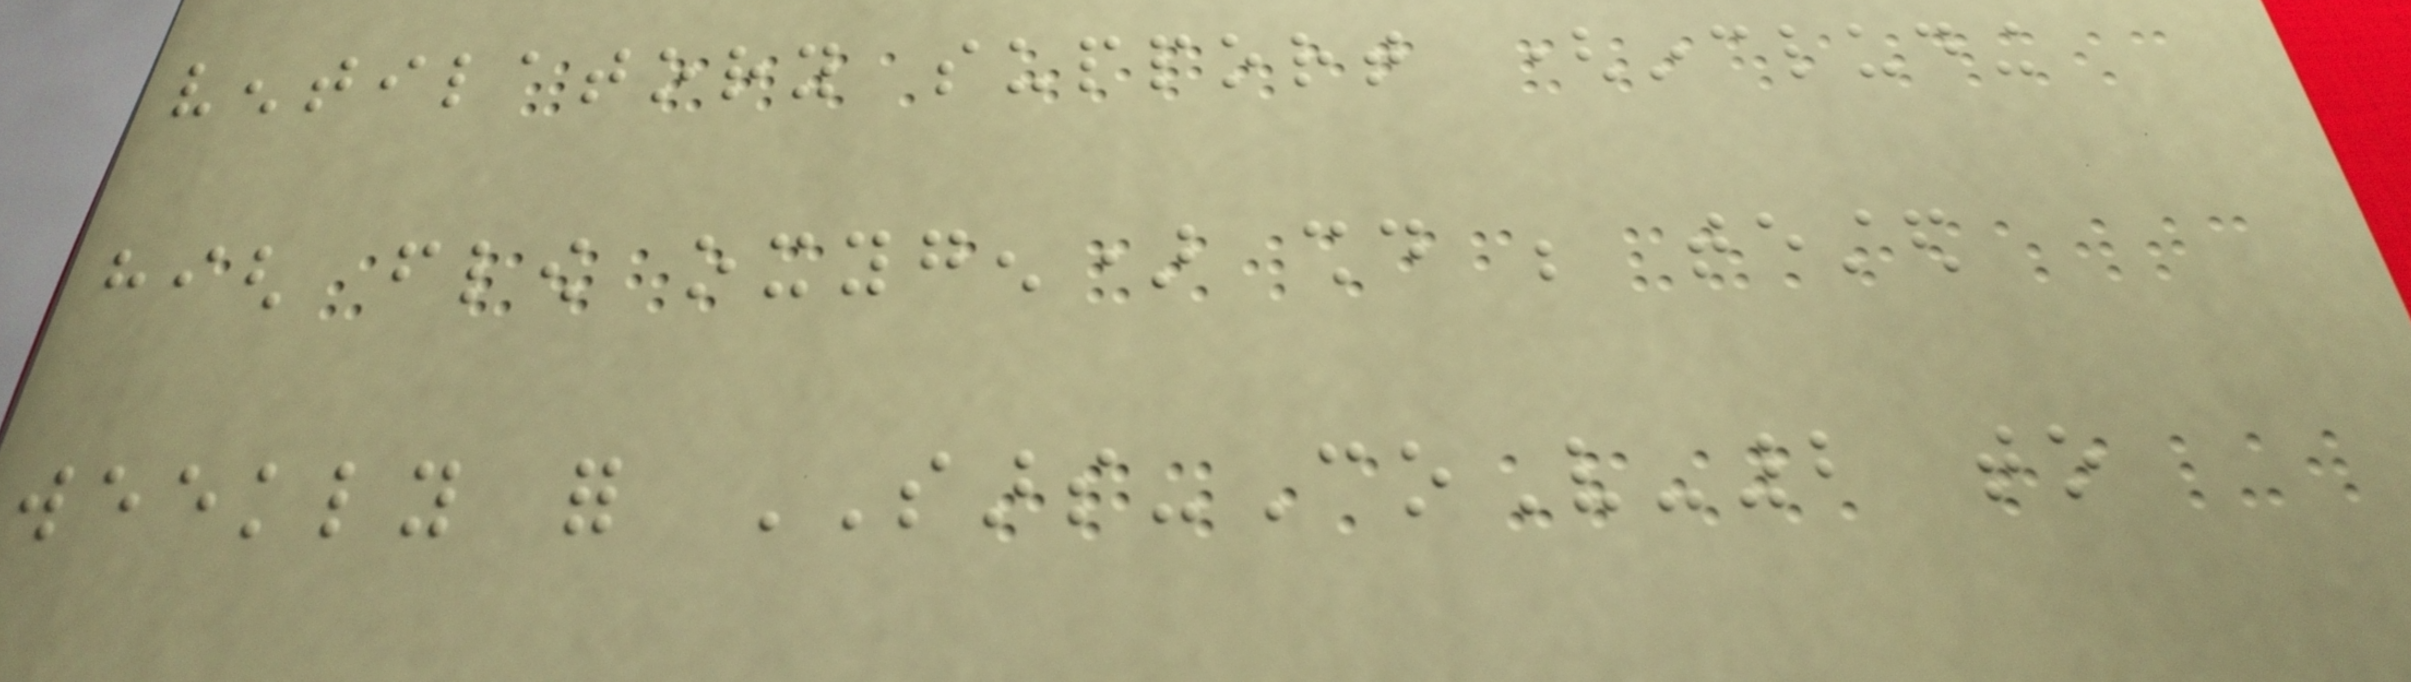ventilatory support (including
high flow oxygen) should be tested
weekly for SARS-CoV-2 to
